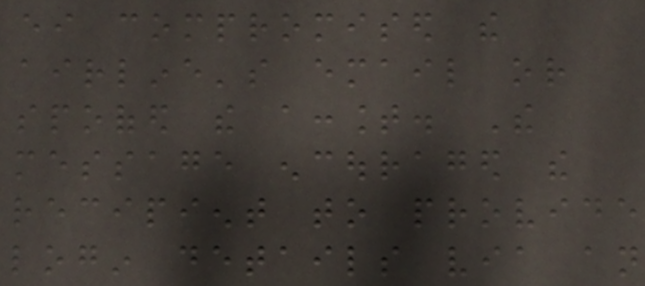either compromised the
airline's email or
spoofed the account. The
message encouraged the
recipient to provide
login details via an
